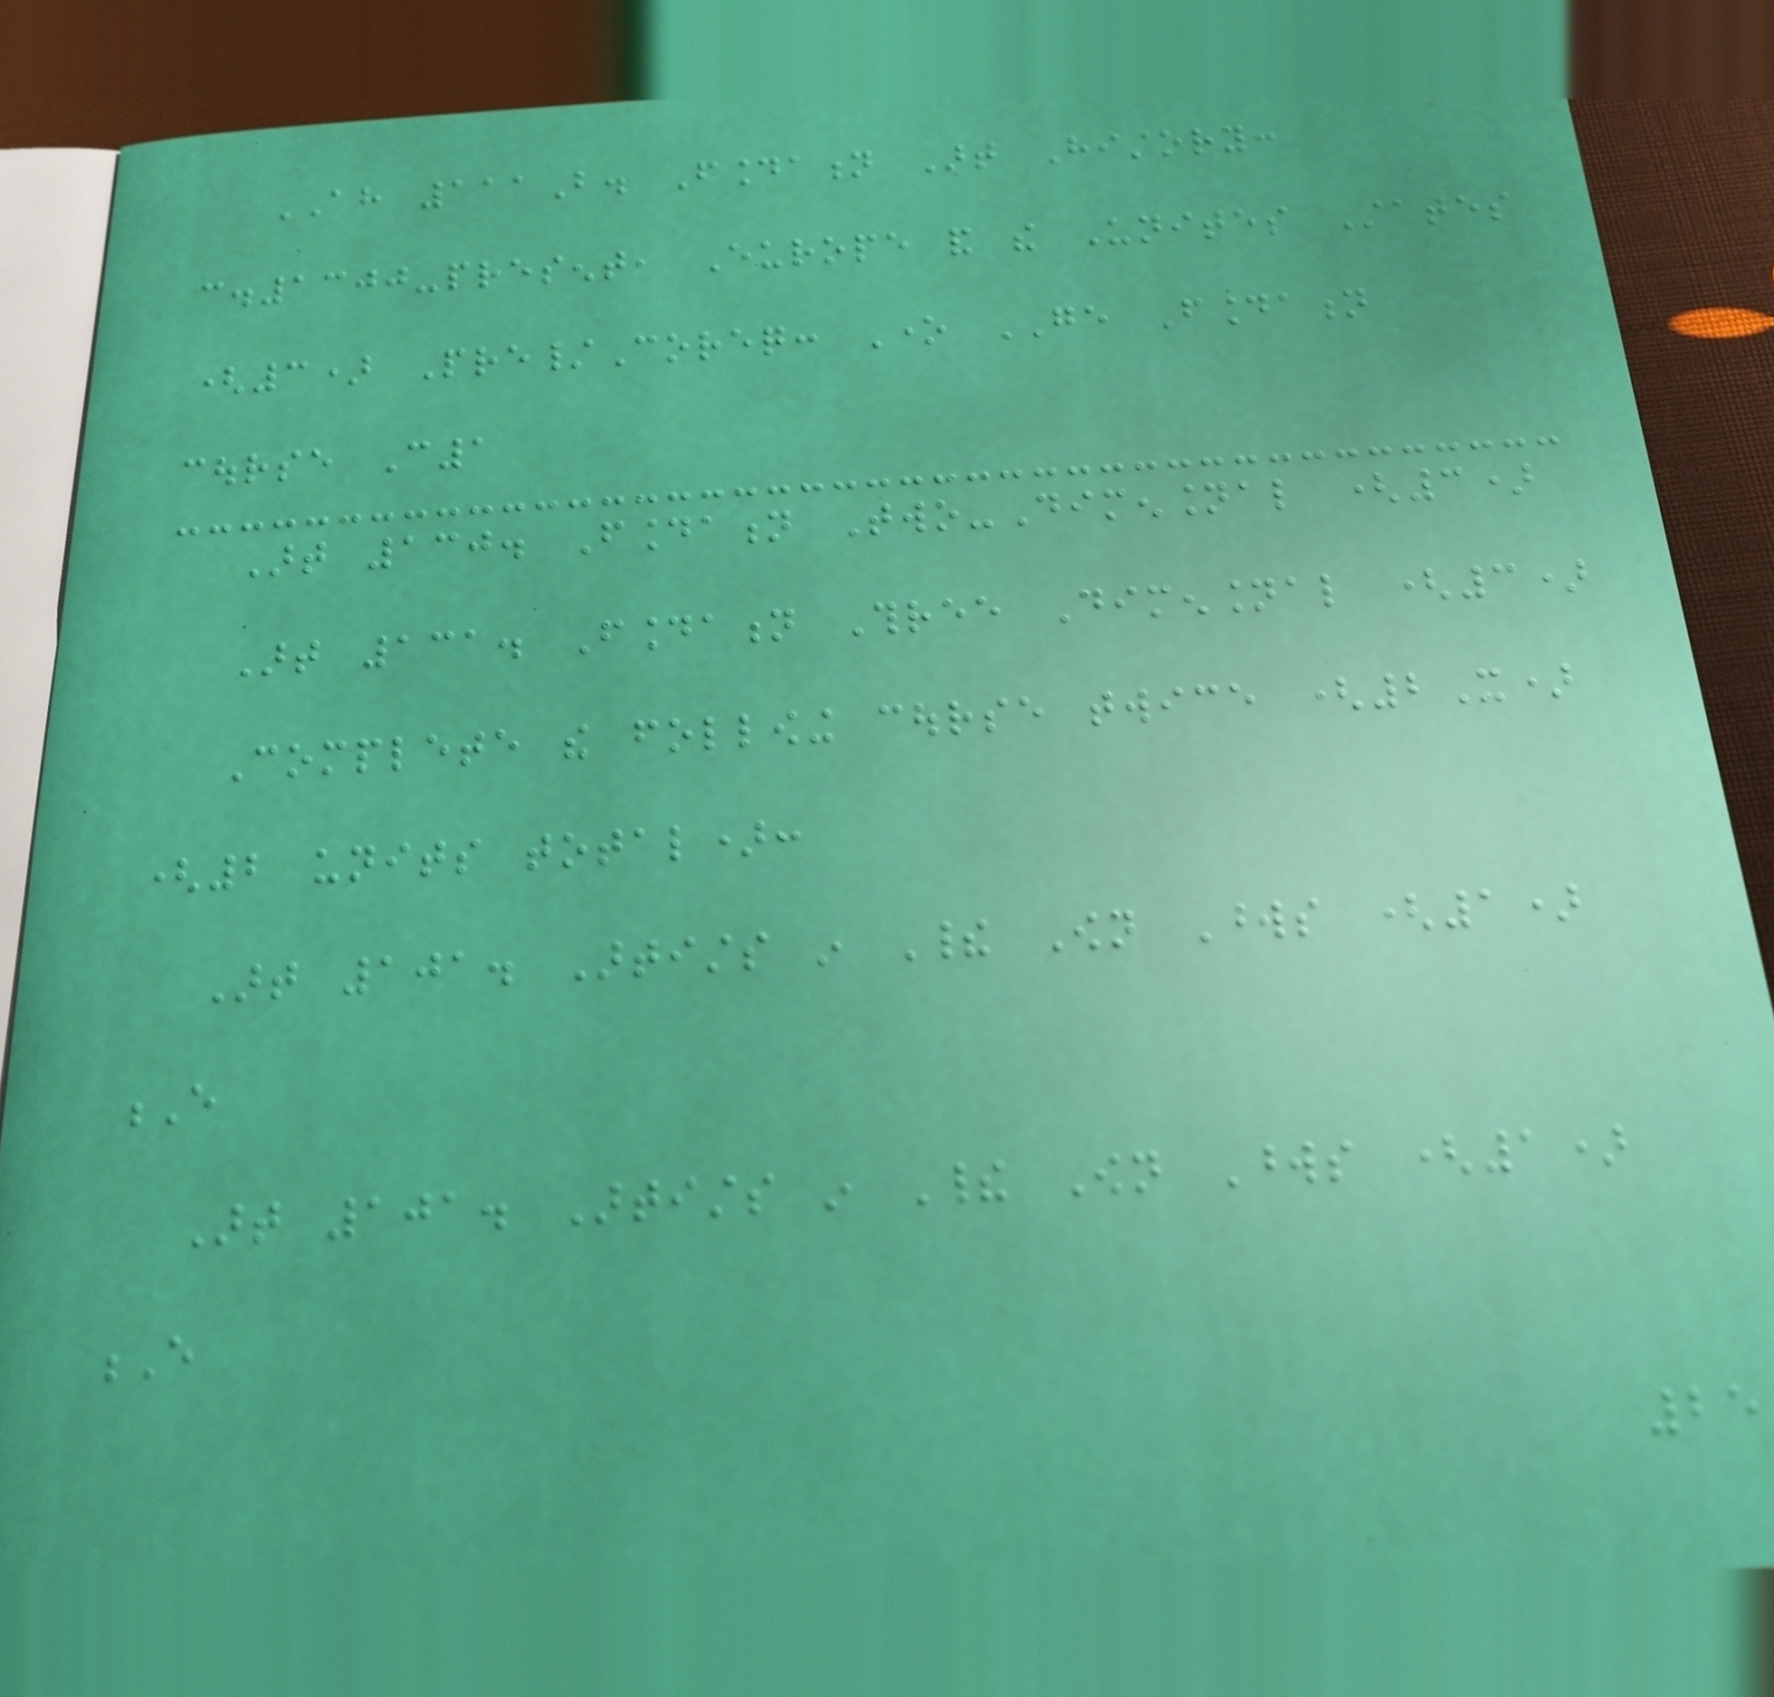AH 111B. Foundation Art History:
c.1300-present, Europe and the Unites States
(3) Pre/Coreq: One GE Foundation
course C1
Art 130. Foundation Two-Dimensional (3)
Art 131. Foundation Three Dimensional (3)
Complete the following course twice (2X)
(2 units total):
Art 101. Artists in Their Own Words (1)
E
Art 101. Artists in Their Own Words (1)
E
25
